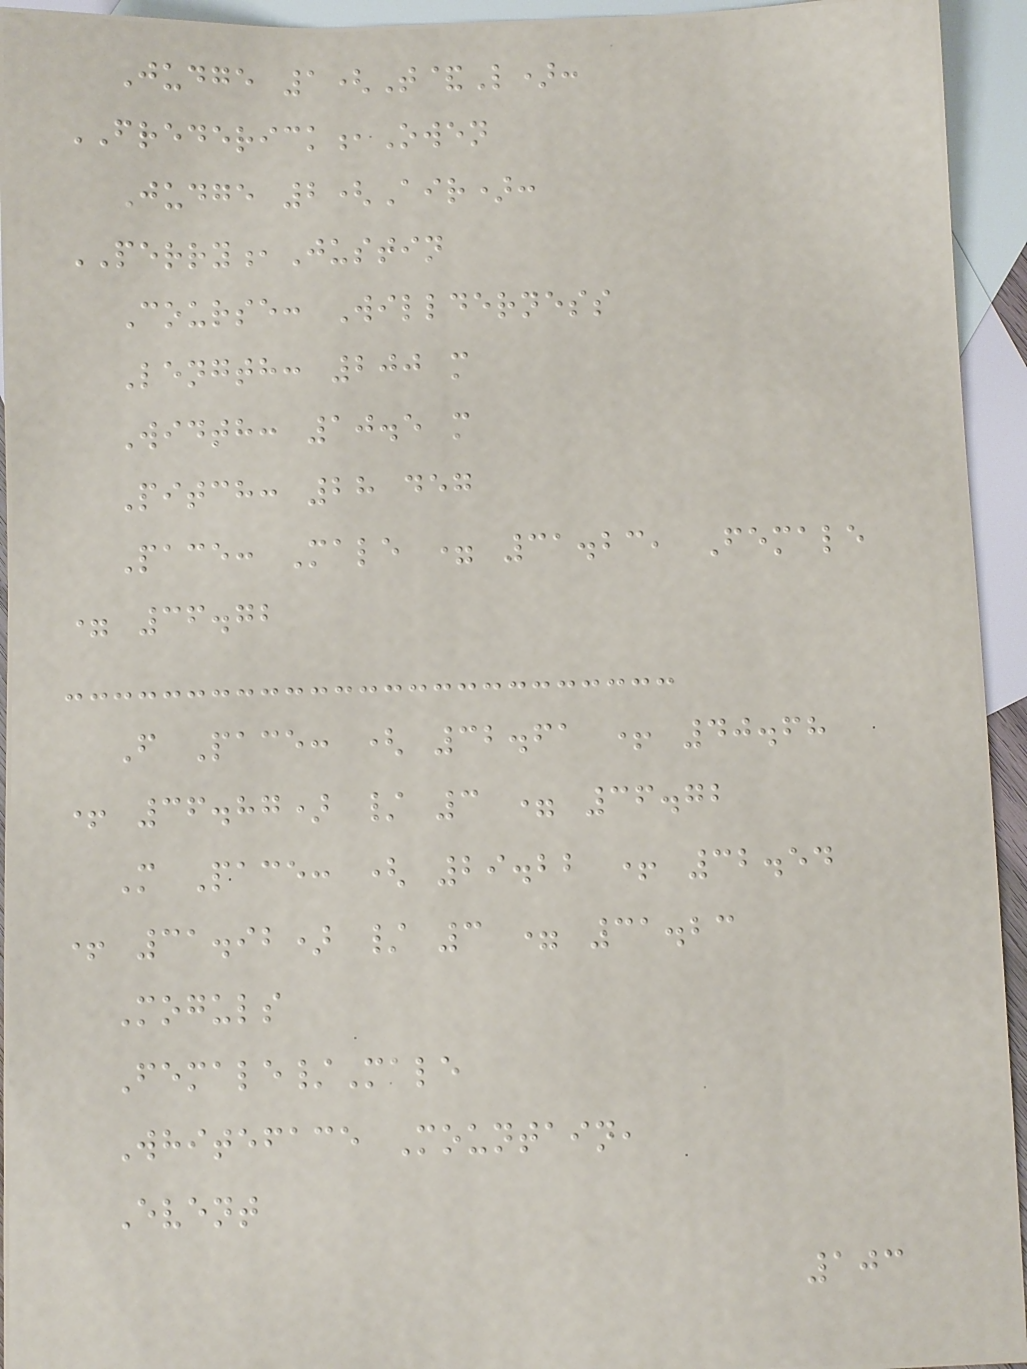Judge 1(T&L):
FREDERICK,Owen
Judge 2(Air):
PERRY,Justin
Course: Willderness
Length: 200 m
Width: 10.5 m
Pitch: 28 deg
Pace: Male = 31.23, Female
= 36.72
F Pace: ( 32.61 + 40.68
+ 36.87) / 3 = 36.72
M Pace: ( 29.22 + 32.54
+ 31.92) / 3 = 31.23
Moguls
Female/Male
Whiteface Mountain,
Event
103
